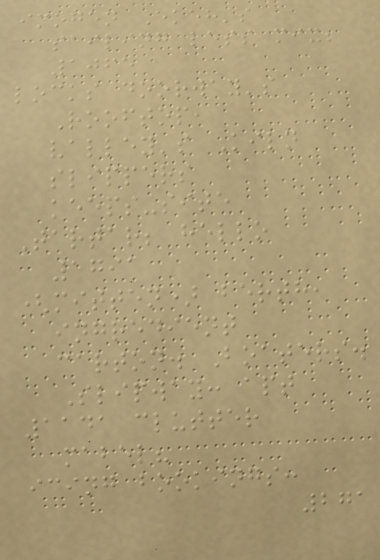imogen Ekeh's
sailing less mix;
1065
locks doorway's
Rooftop,
valley's Kiln
slippers
keeps-site
Tartar; hello
1791
(mitten) berth,
ingredient
carton. Boaters.
Slipway: apt
1141 clutter
mabel?
icing bookings:
271
